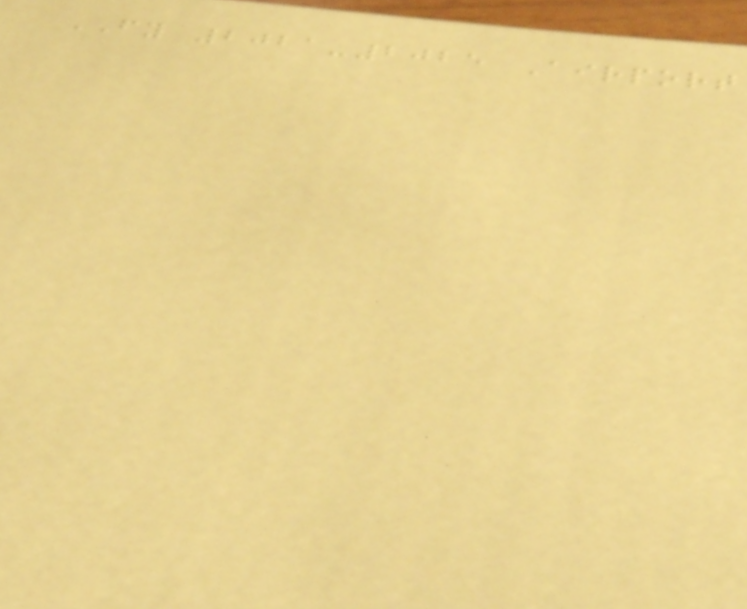FY 2021-2025 Airport
